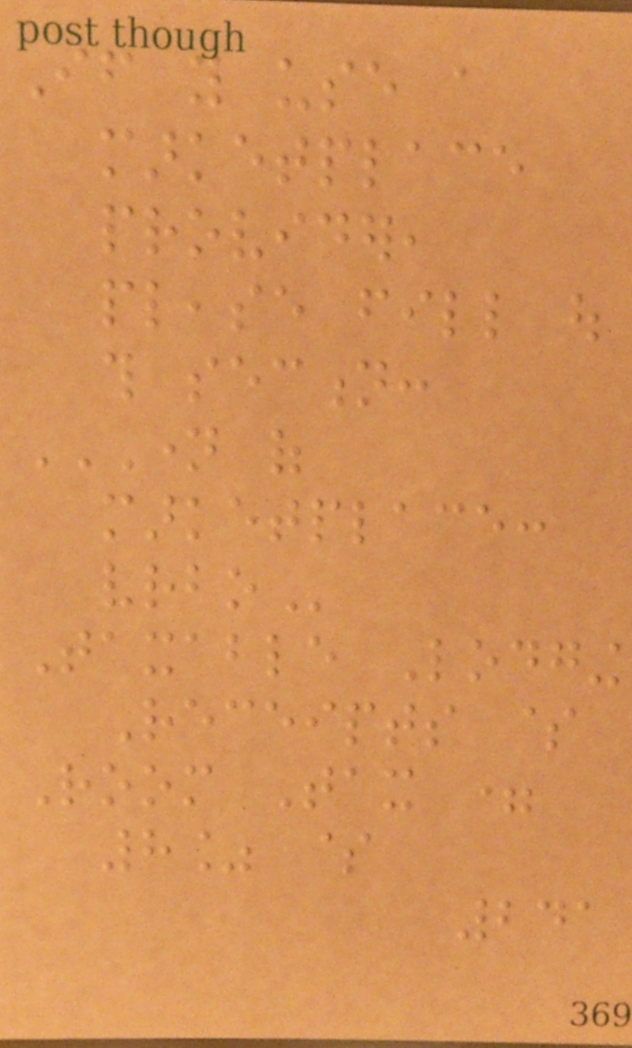If you use a
marketplace
provider,
please fill out
this section:
NAME OF
MARKETPLACE:
VRBO
Taxable Lodging
Receipts $
Room Tax =
8% $
241
